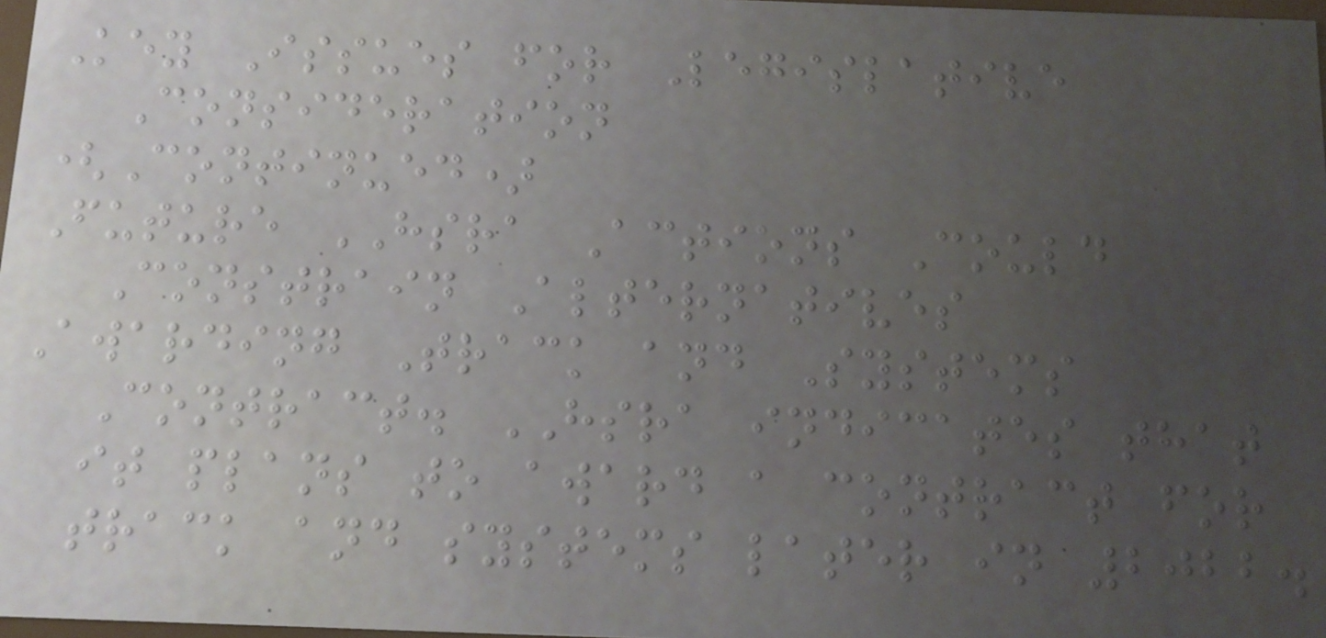Key Issues for Legislative
Consideration
(Continued)
Future HSRA Actions Could
Constrain Alternatives
Awarding Track and Systems
Contract. HSRA indicates that
it plans to award a contract for
track and systems later in 2022.
